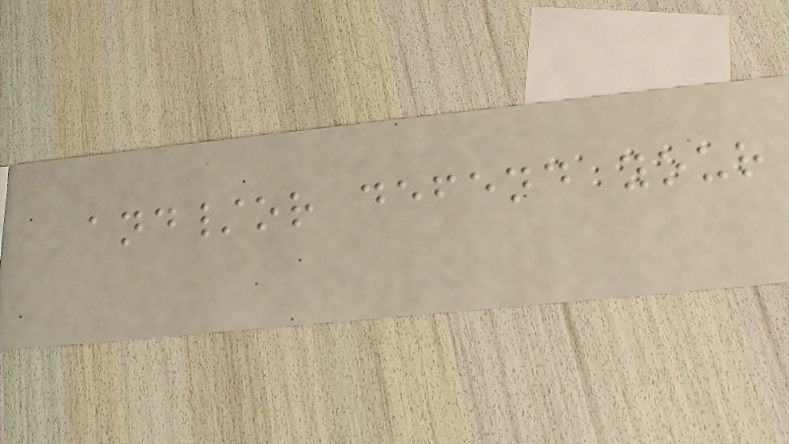and/or defend your
